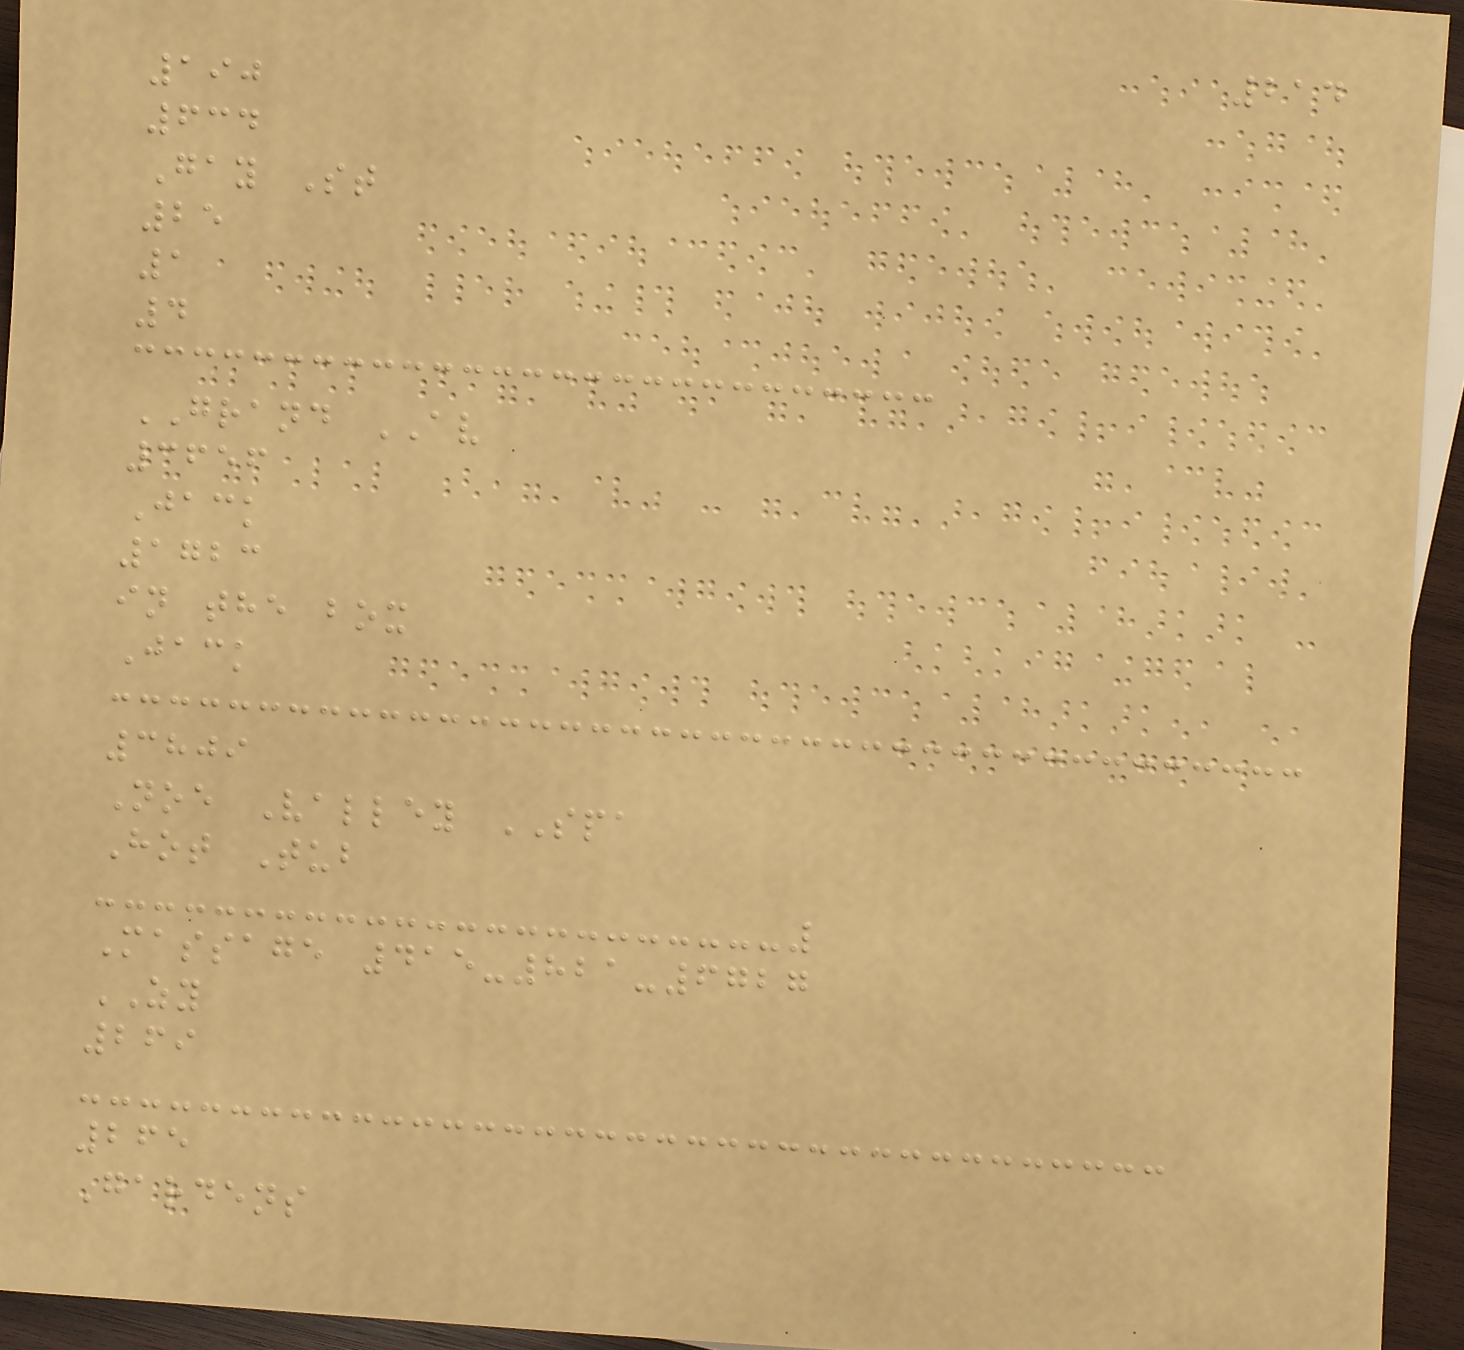214
190
634
Gay St
25
1
4
GRAND AV
3656
Jack
1723
in the box
Jack
3809
Noe Valley SPA
Hot Tub
Massage 415-821-6727
ZY
269
265
Gardens
